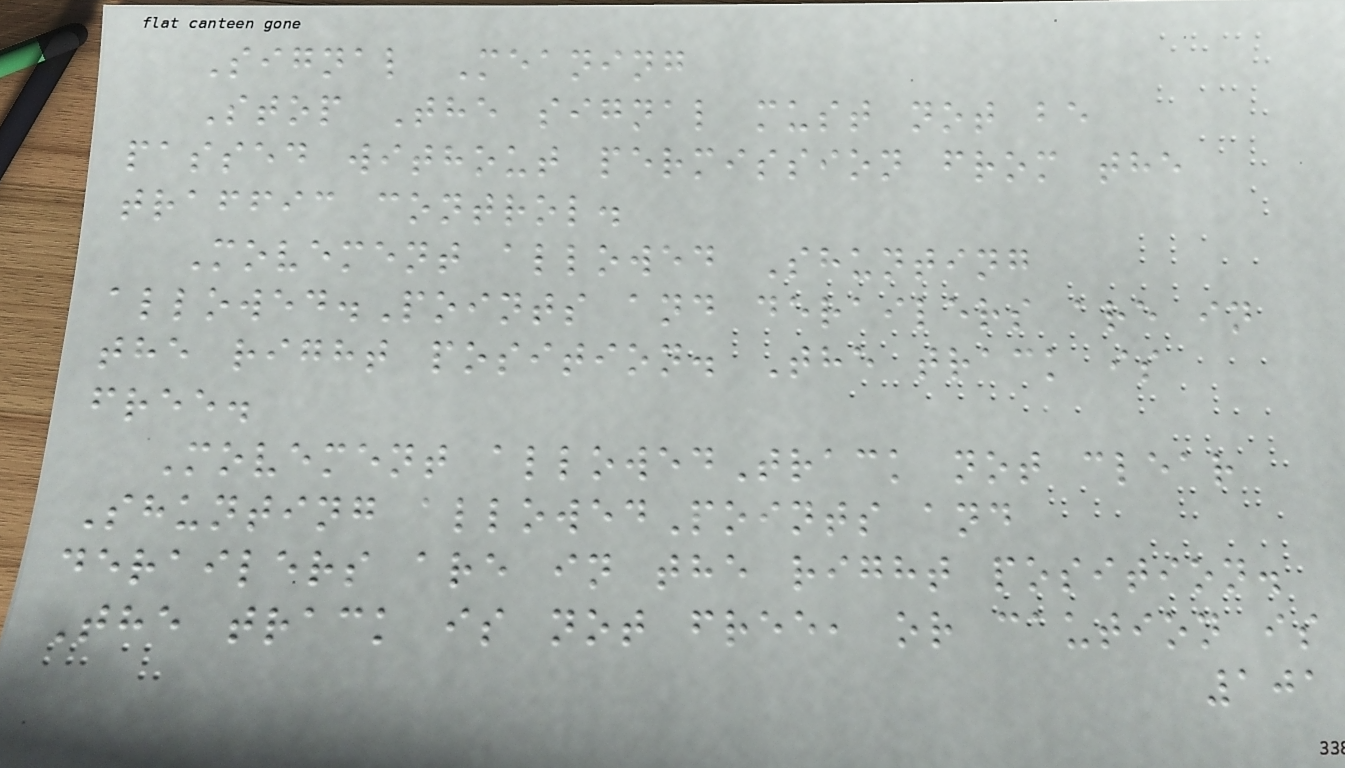Signal Meaning
Stop The signal must not be
passed without permission from the
traffic control.
Movement allowed Shunting
allowed.Points and derailers are in
the right position. The track is
free.
Movement allowedTrack not clear
Shunting allowedPoints and
derailers are in the right position.
The track is not free, or caution is
101
